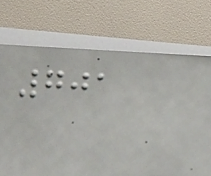701
